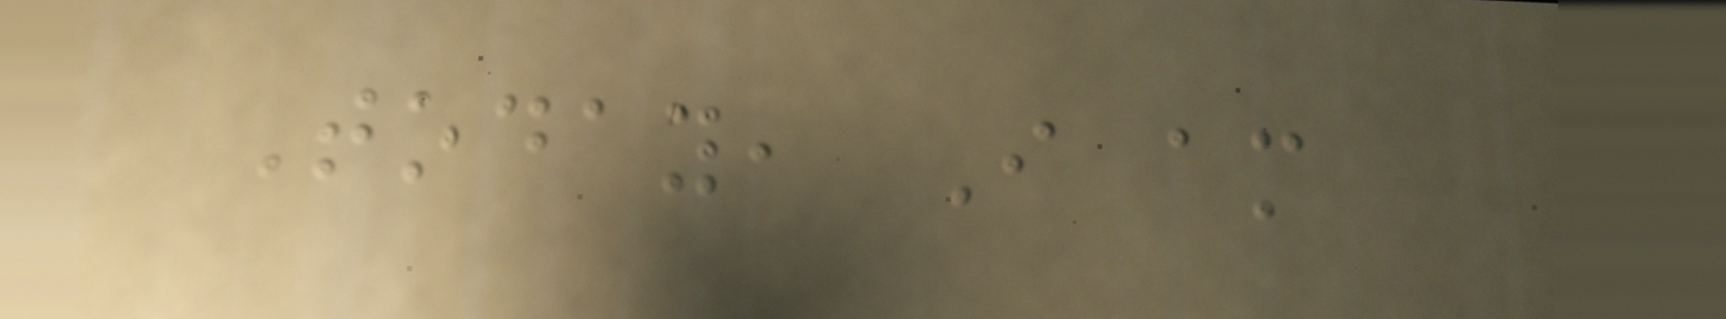Today, I am
